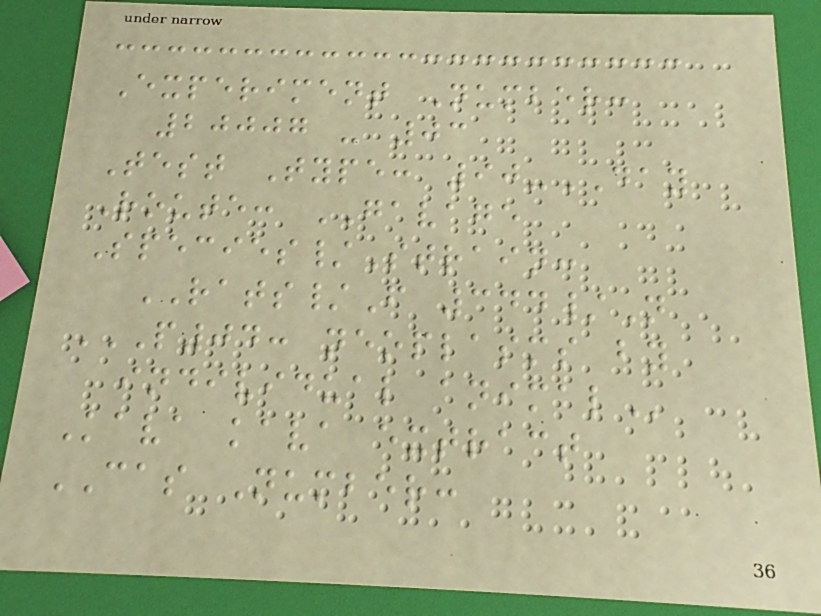Experiment Number:
20007 - 03
Test Type: 90-DAY
Route: GAVAGE
Species/Strain:
RATS/F 344/N
P04: NEOPLASMS BY
INDIVIDUAL ANIMAL
Kava kava extract
CAS Number:
